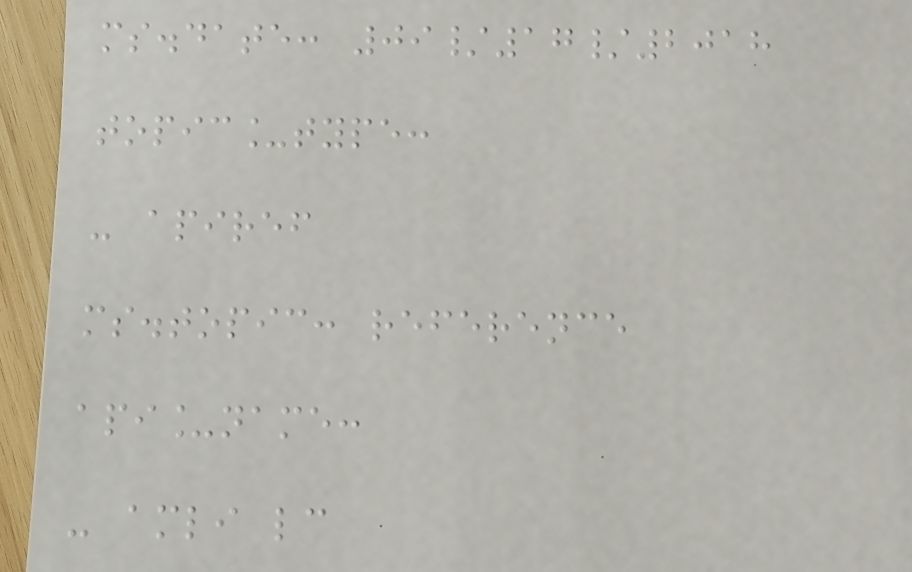ms.date: 09/17/2018
topic_type:
- apiref
ms.topic: reference
api_name:
- amli lc
